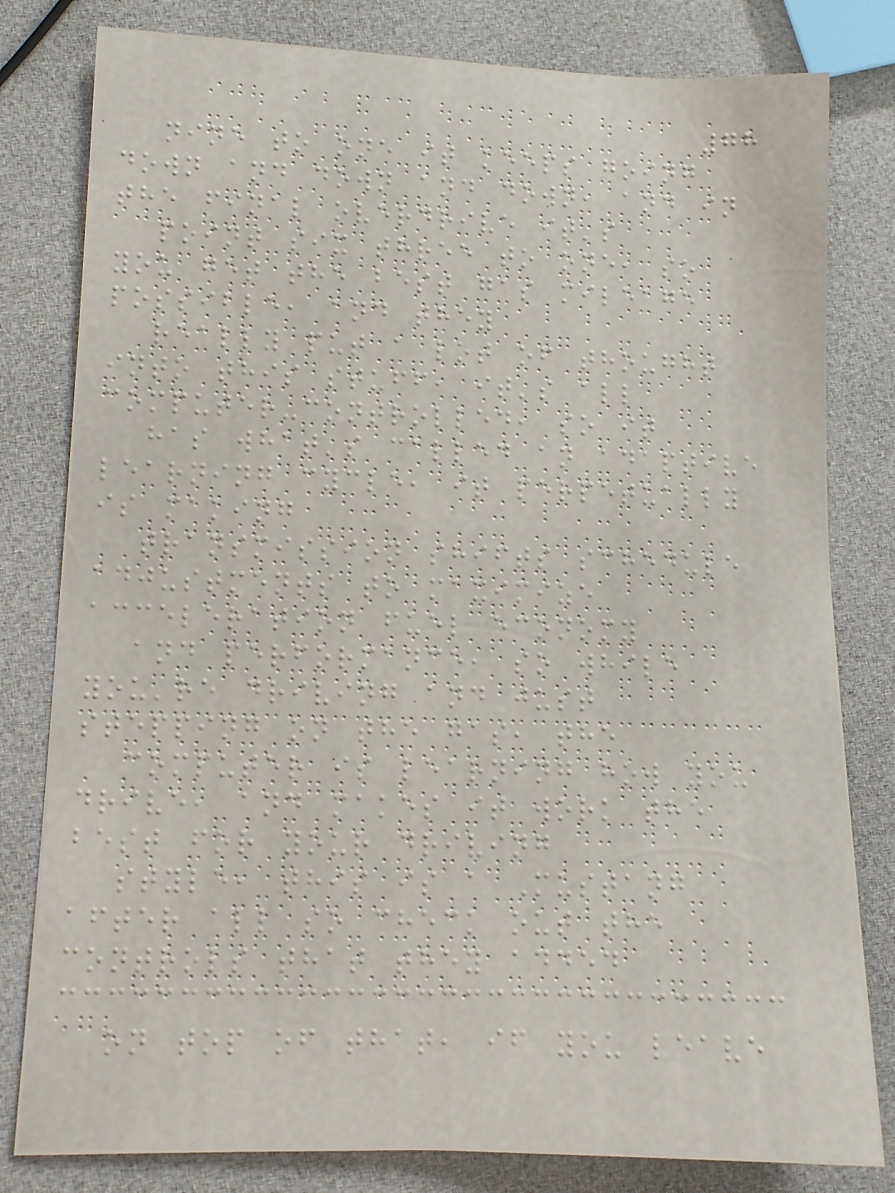78
nine to one it keeps going
down and down and down, and in
the final overdrive it's
point six three to one, so
you get the best gas mileage
possible, and they
really put a lot of thought
into this stuff, it's all
computer-controlled, so it
has what's called an adaptive
learning cycle, it perpetually
is making
transmission shifts schedule
adjustments to maximize
acceleration fuel economy
and performance, so while
you're driving and just
stepping on the gas, the
computer is learning how you
drive, and makes it work the
best for your driving
style, this is a Mustang
after all so check out the
controls that they added
on top of that, if you leave
